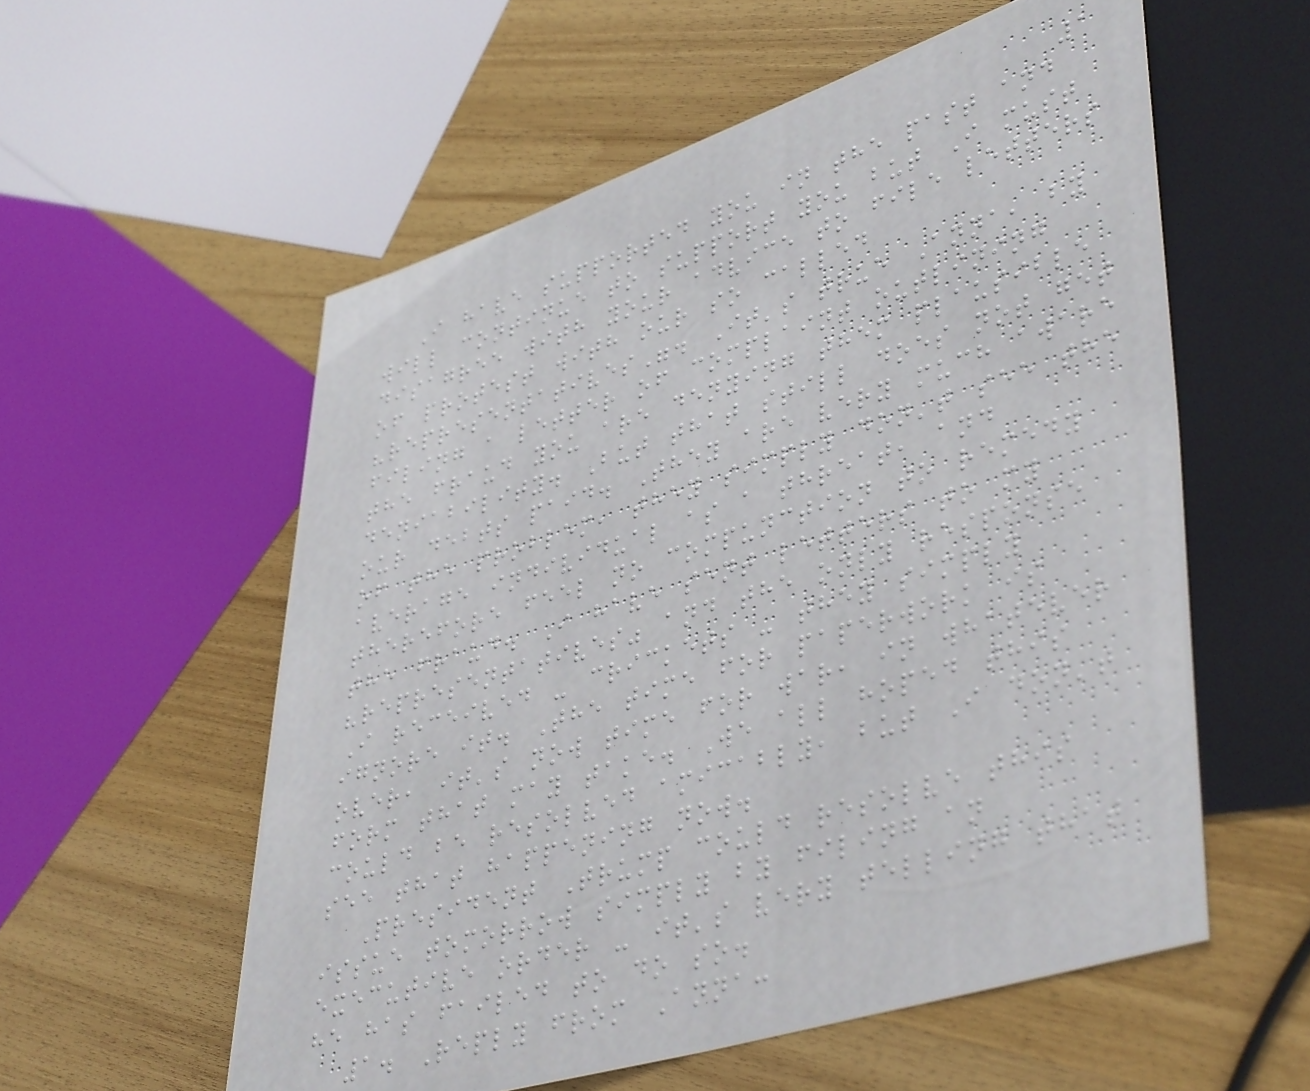1
I have supported you in the past and
will continue to support you but I must
disagree with your advice to file letters
of protest with our so called
"representatives". It's true Anna, by
filing a letter of complaint outlining
the fraud you are denying them plausible
deniability. But that still does not get
our debts paid. They are very much aware
of the problem, they simply don't see the
average individual as a threat, and
therefore feel no compunction to remedy
the fraud. I have sent letters to my
"representatives" and the only response
I received - crickets - they simply
ignore it. The time for paperwork is
over, it's now time for war, in whatever
form that may take. We all hoped this
could be resolved amicably, but I don't
see that happening now.
President Trump could resolve this
issue tomorrow simply by filing an
executive order - it's very telling that
he has failed to do so.
1. Reply from Anna:
